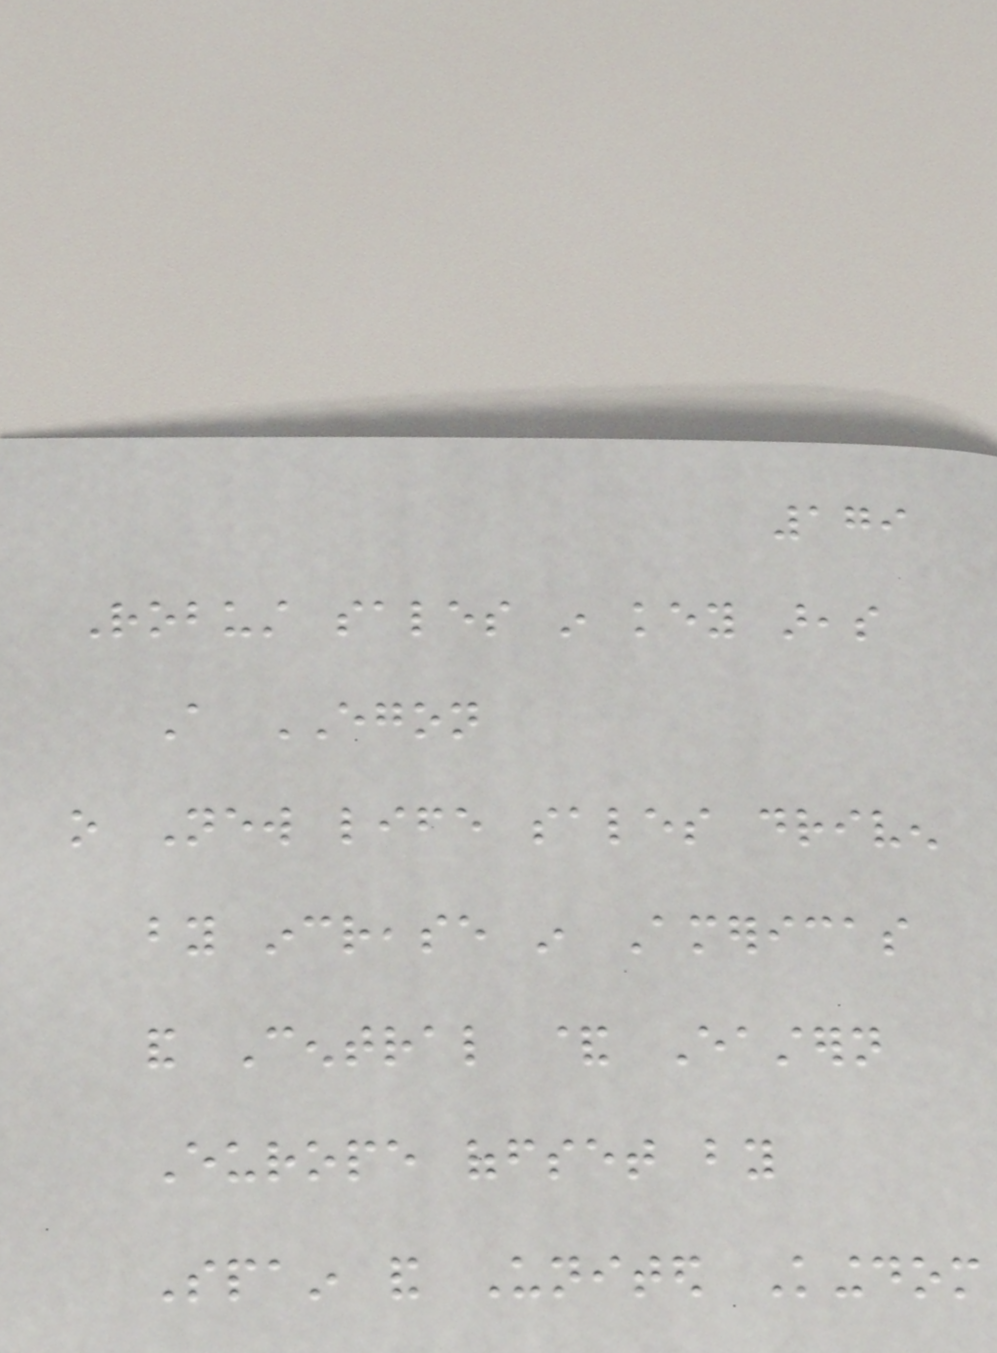179
Robust sales in key areas
A EGON
o New life sales driven
by increase in Americas
and Central & Eastern
Europe offset by
Spain and United Kingdom
